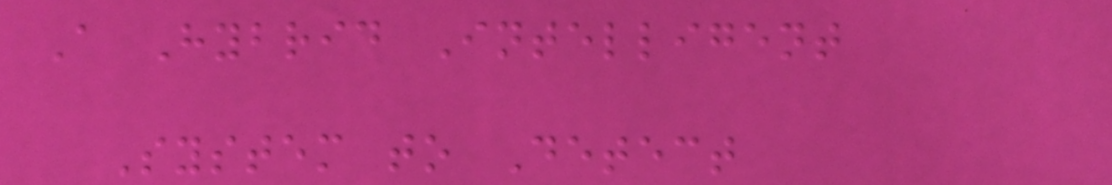A Hybrid Intelligent
System to Detect
